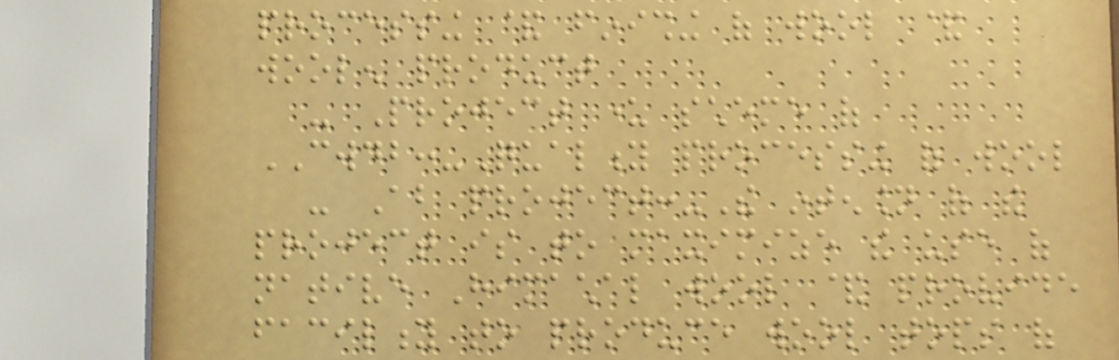processing & finishing of wool &
woolen product
- Project under scheme of
CWDB:-Quality processing of wool
- About project:-The intension of the
project is to maximize the use of
native Himachal wool & provide
facility to produce wool tops of
